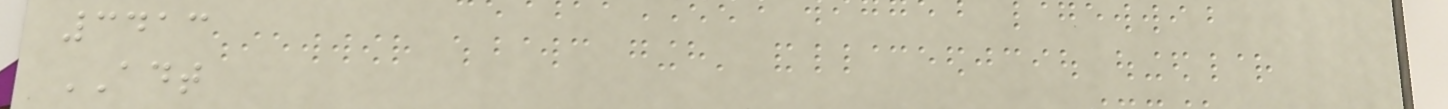3413
ADT
